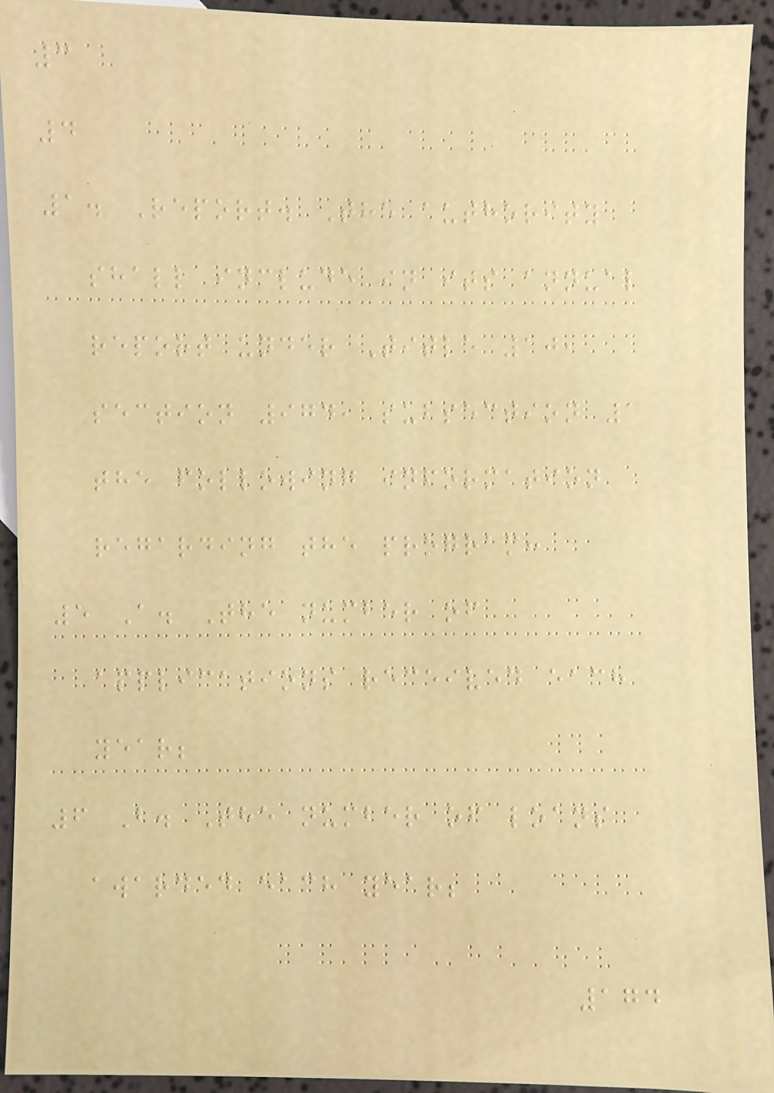3
4
1. Report. The authority
shall include in its annual
report under Title 10,
section 974, subsection 1
the following information
regarding the program:
5 A. The number of
applications received each
year;
6 B. The number of loans
awarded each year;
174
